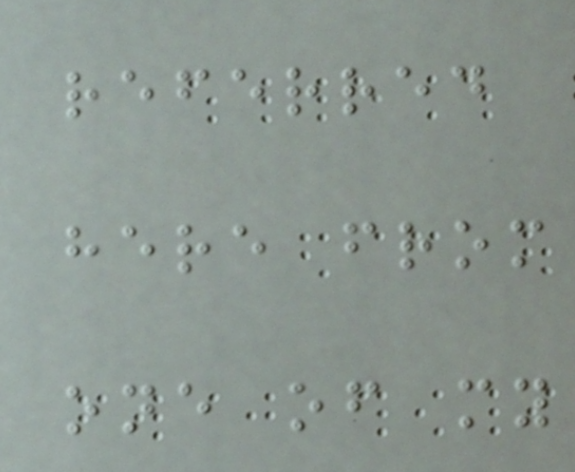referred
here from
one of my
